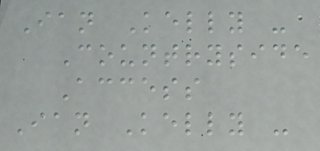Ian Kelly -
Countryside
Access
Ian Kelly -
